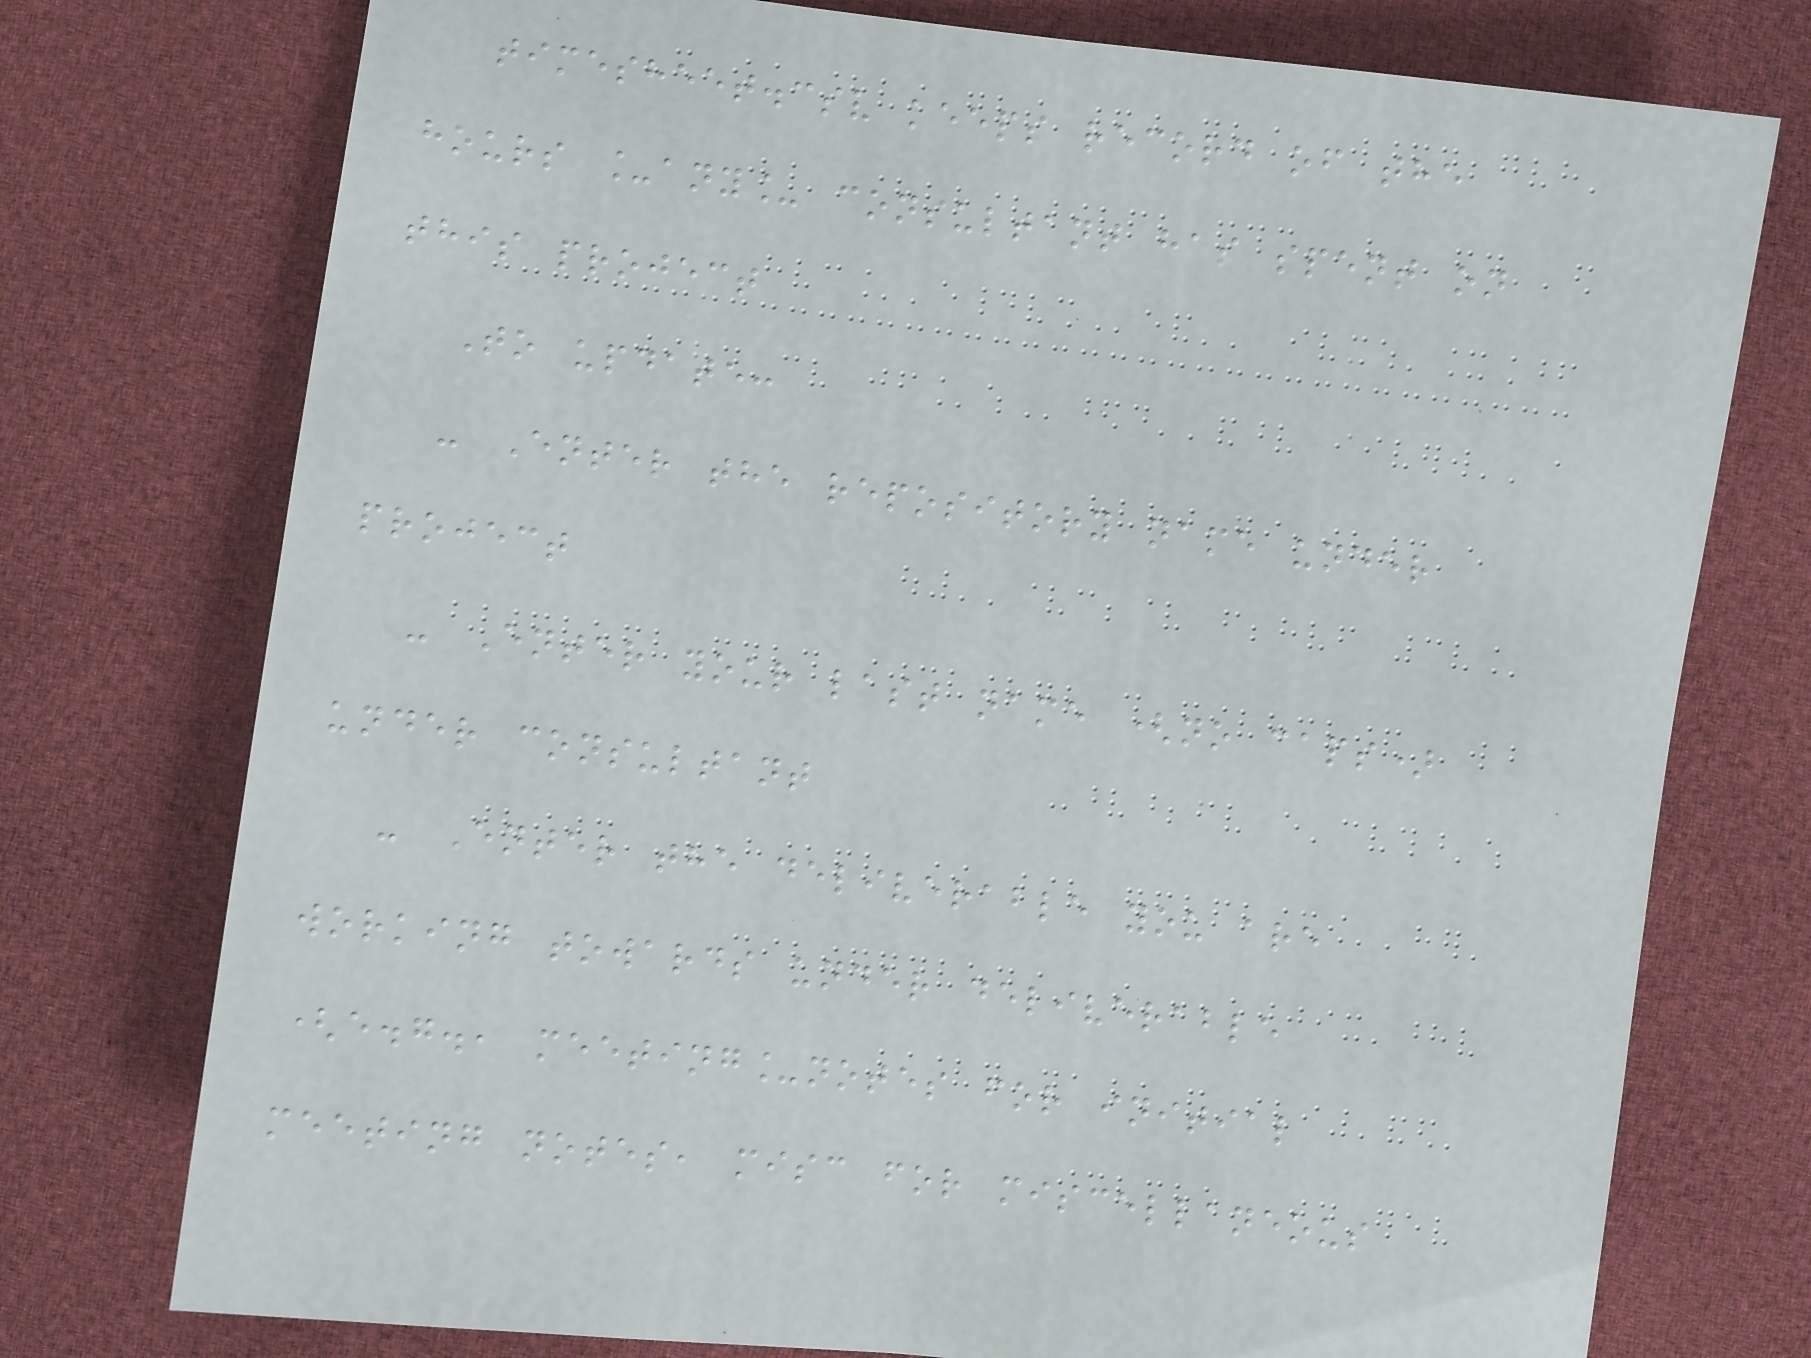timesheet.csv keeps record of the
hours _any_ consultant has spent on
this project
To update:
- Enter the repository name under
project
- Enter your last name (no caps)
under consultant
- Enter the deliverable you are
working towards under deliverable
(e.g., meeting_notes for initial
meeting notes, misc for miscellaneous
